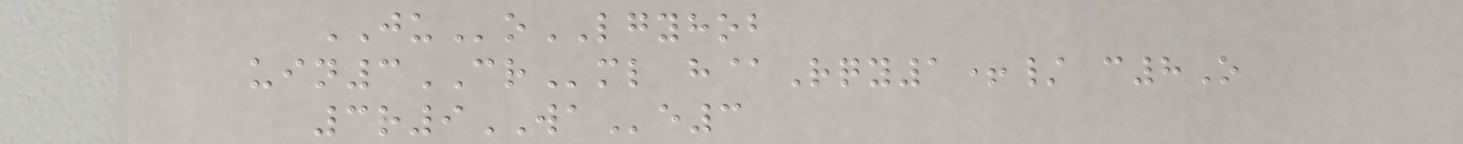JUoLGYHOB
uin3CRml h@Rqy1+/ c8O
3r9WAe3
